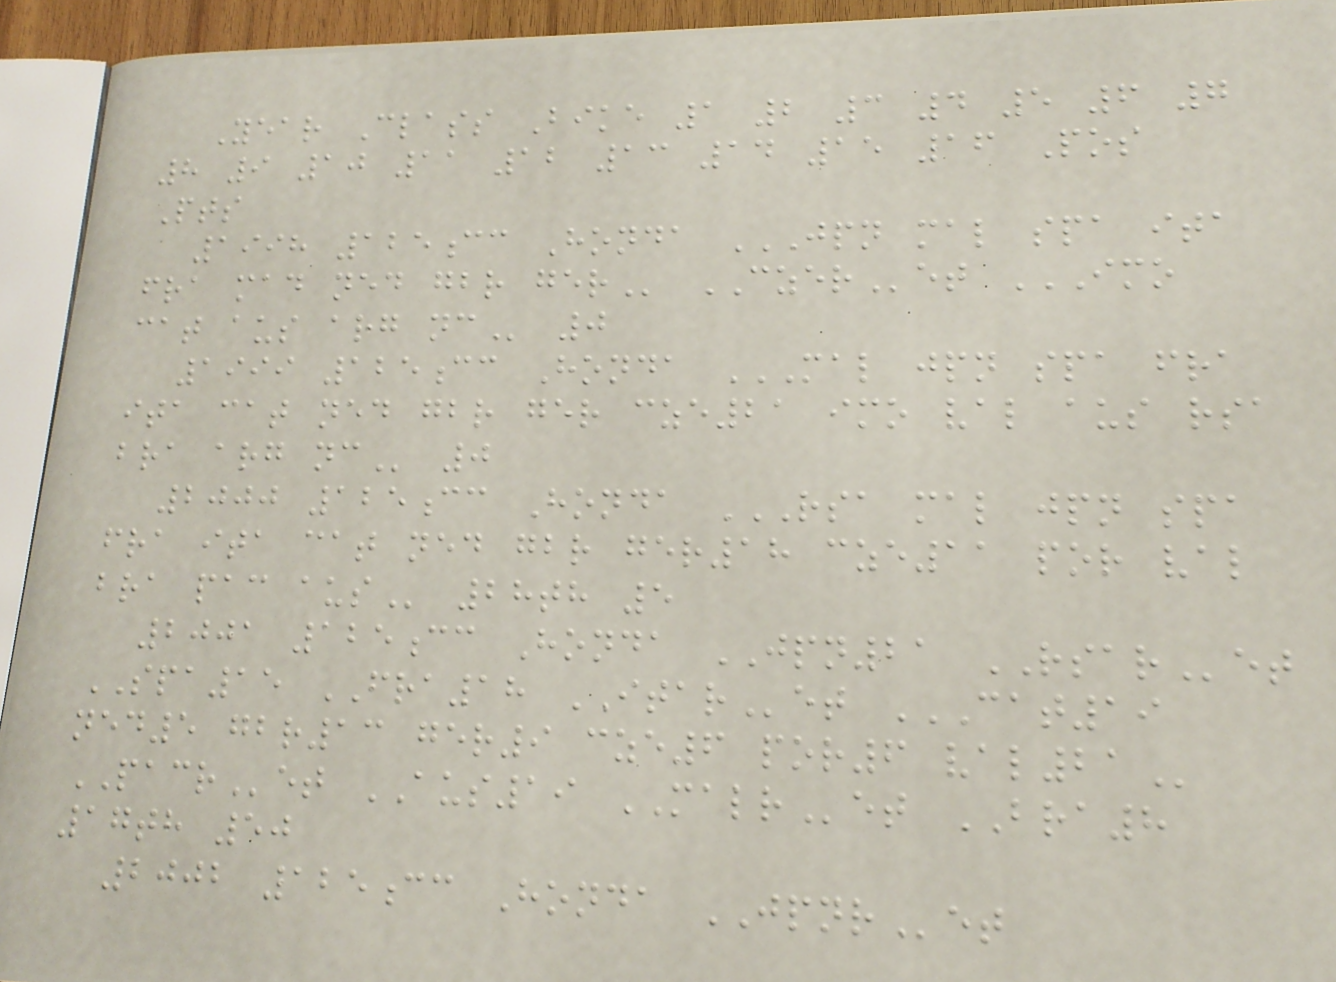Year Class Bike 1 2 3 4 5 6 7
8 9 10 11 12 13 14 15 16 Pos
Pts
1998 125cc Honda JPN MAL SPA ITA
FRA MAD NED GBR GER CZERet IMO
CAT AUS ARG NC 0
1999 125cc Honda MAL JPN SPA FRA
ITA CAT NED GBR GER CZE21 IMO VAL AUS RSA
BRA ARG NC 0
2000 125cc Honda RSA MAL JPN SPA
FRA ITA CAT NED GBR GER18 CZE11 POR VAL
BRA PAC AUS 28th 5
2001 125cc Honda JPN21 RSARet
SPA15 FRA18 ITARet CAT19
NED5 GBR13 GER9 CZE6 POR6 VAL21
PACRet AUS19 MALRet BRA8
17th 50
2002 125cc Honda JPNRet
